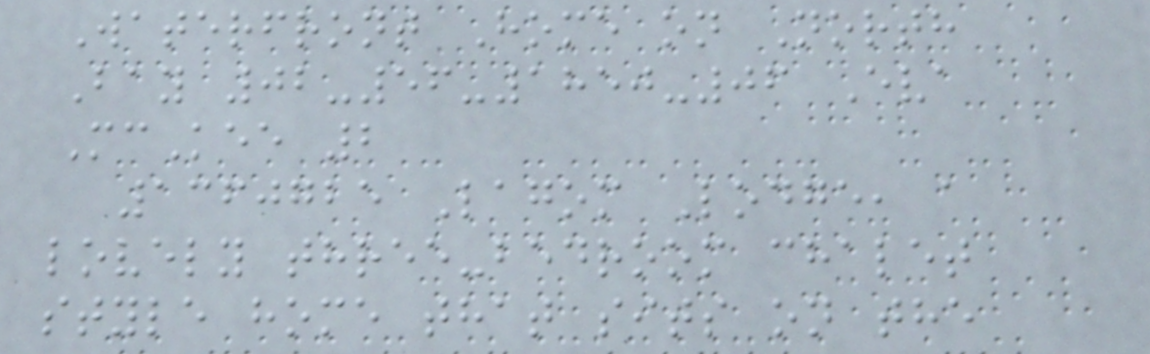Waterfront Home on North
Bay 02-56-1850-06 Eva
McKee 2
1360725 Lagom Lodge, a
lovely three-bedroom chalet
style home that sits on the
